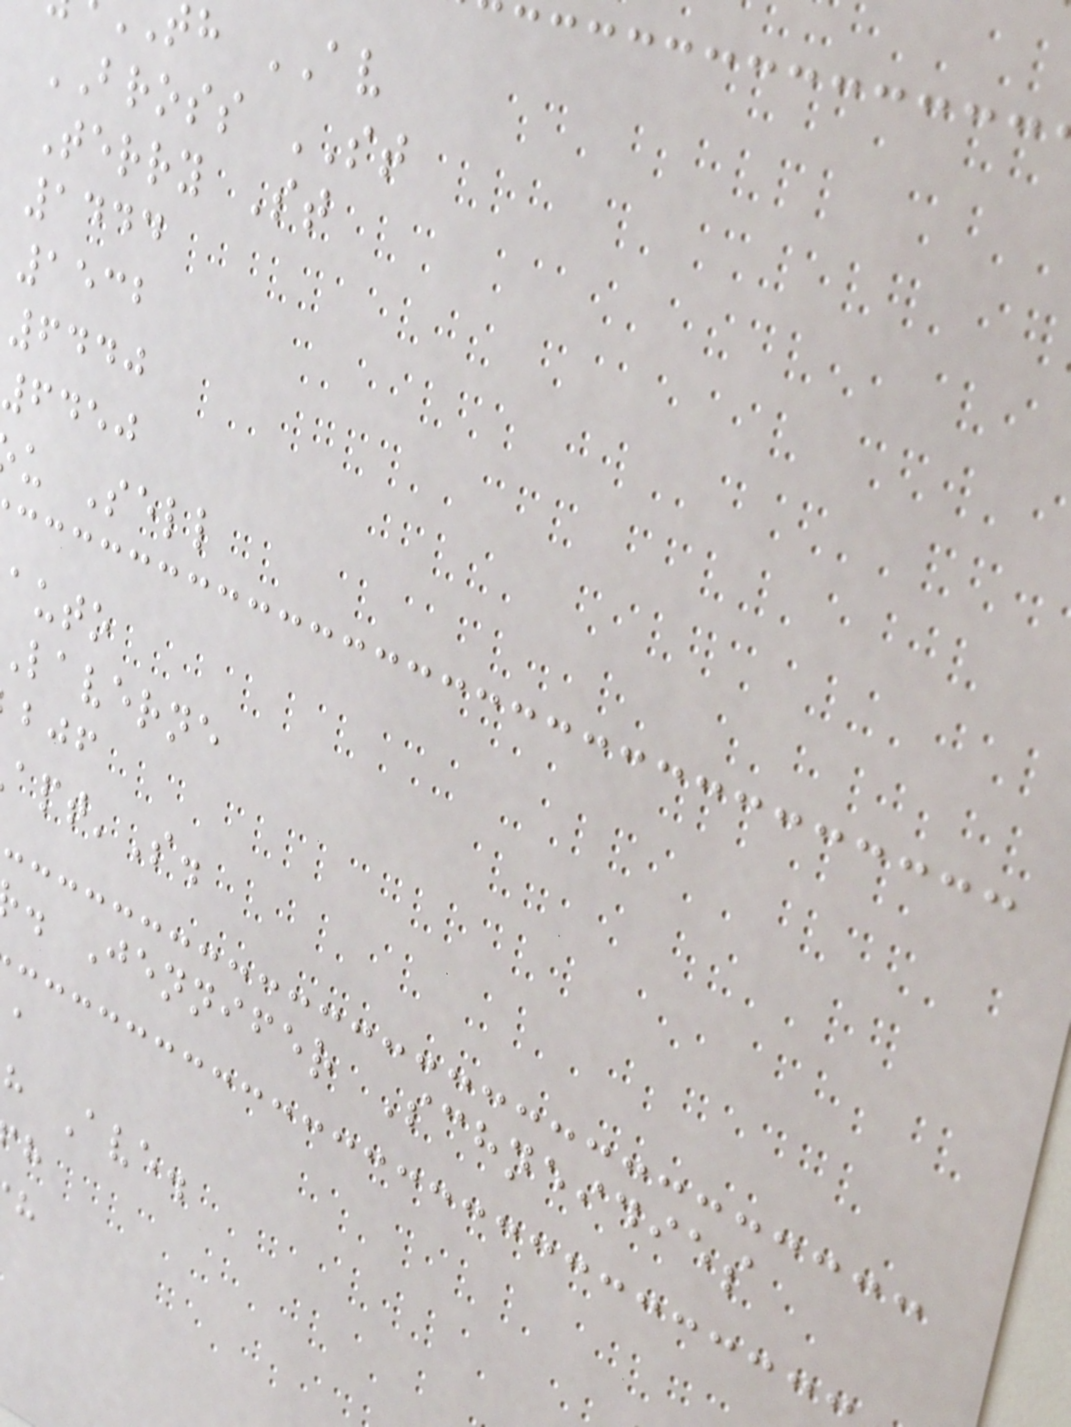th AV
BROSS ST
Terry St
1444
1532
6440
6450
u Sell
auto
laverne
'S.
. Jennifer Schneidies
h Ave.
